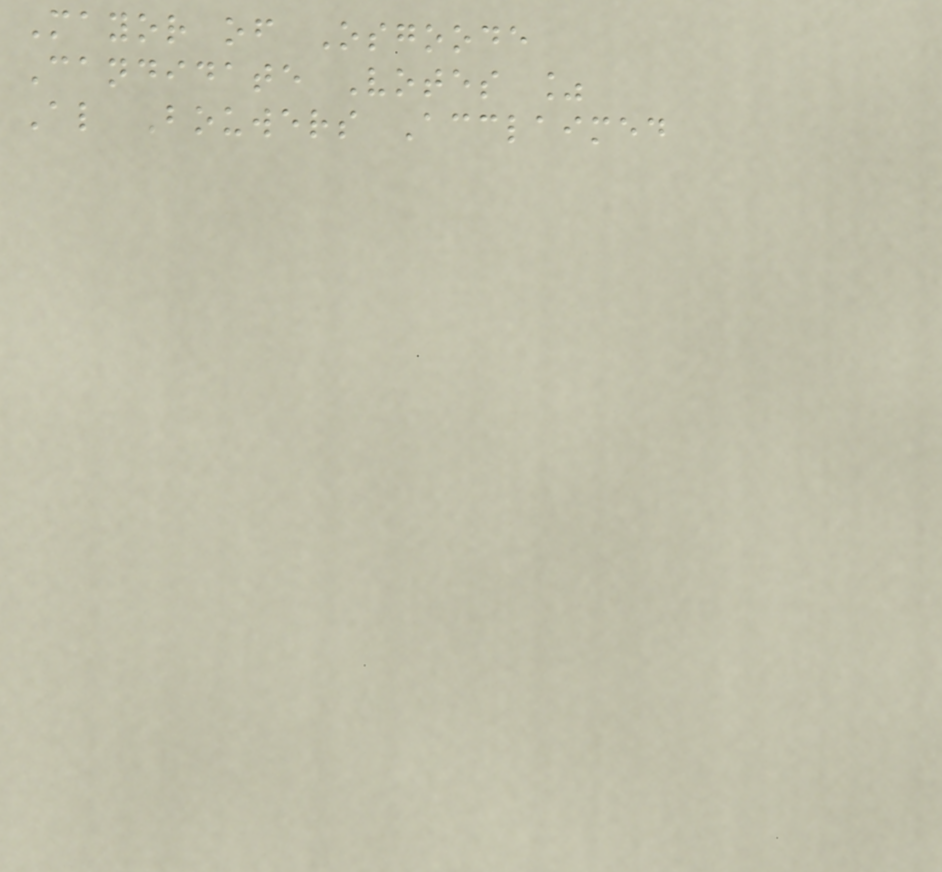Mayor of Osgoode
Candidate Votes %
Al Bouwers Acclaimed
